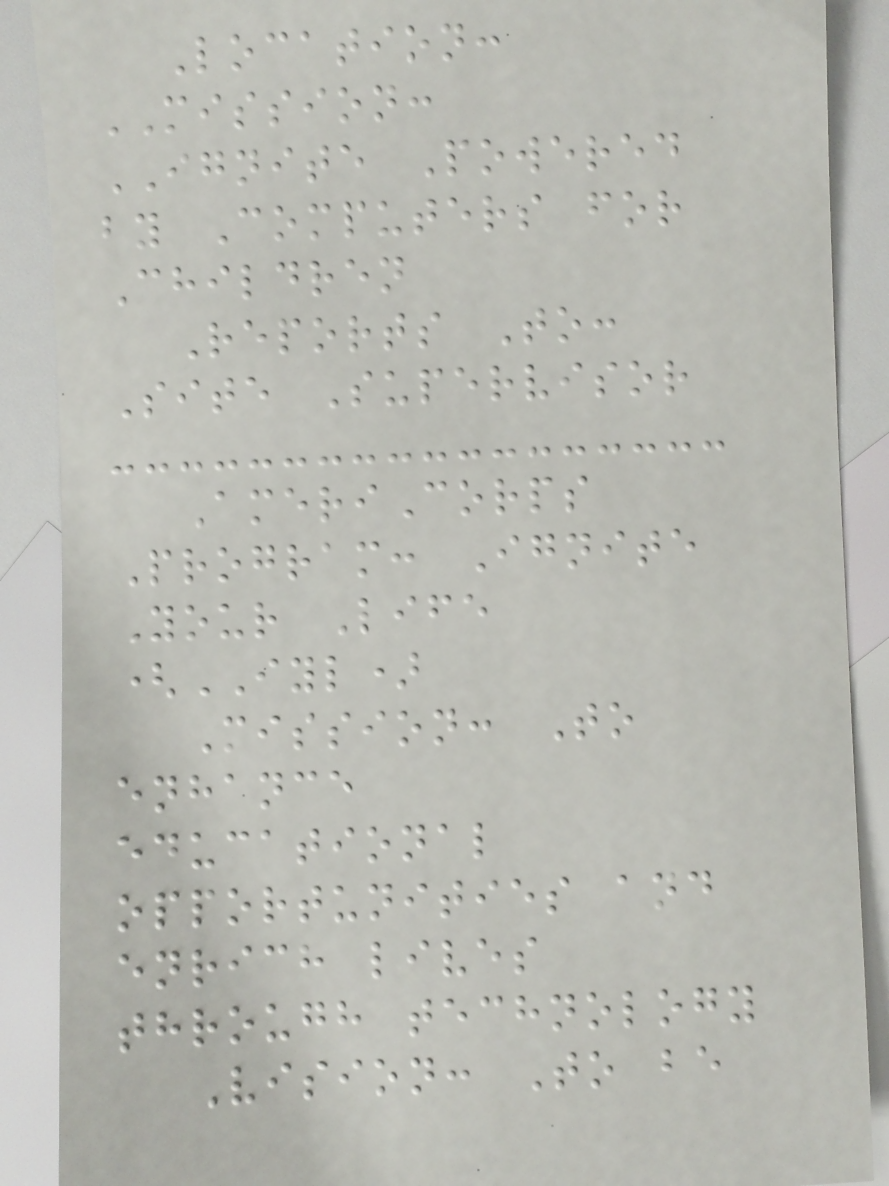Location:
MISSION:
IGNITE Powered
by Computers for
Children
Reports To:
Site Supervisor
AmeriCorps
Program: Ignite
Your Life
(IYL)
Mission: To
enhance
educational
opportunities and
enrich lives
through technology
Vision: To be
